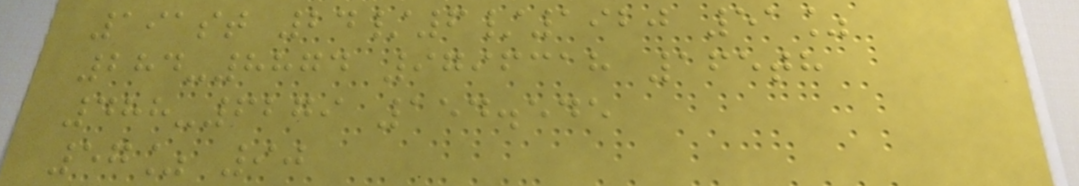191st 24/6/1920 51%
284-8874 9796318 165th
488-6279 154.545
57% 90
